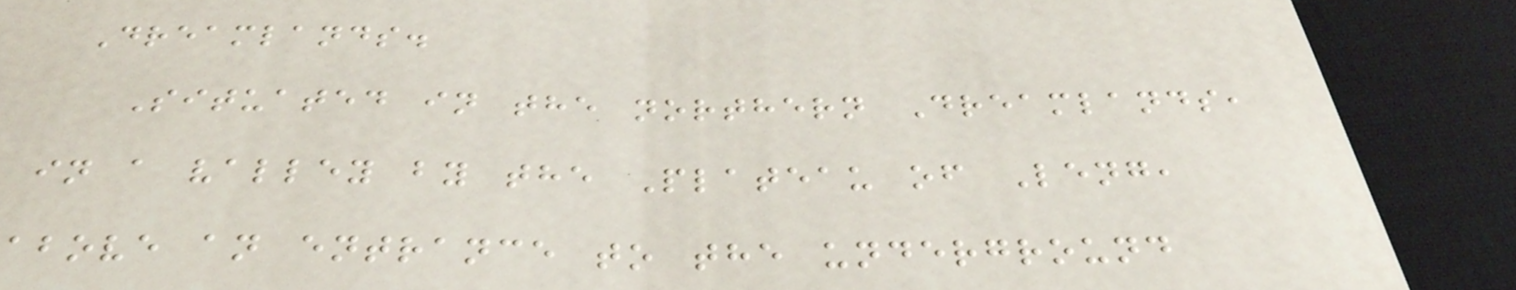Dreamlands.
Situated in the northern Dreamlands,
in a valley by the Plateau of Leng,
above an entrance to the underground
